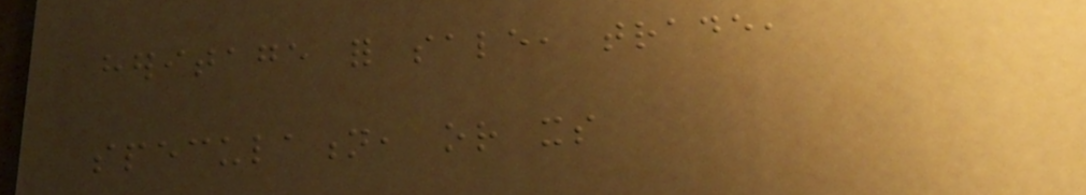heritage for sale, trade,
speculation, or its
